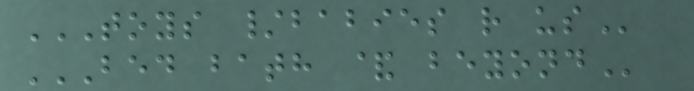TOYS /BABIES R US
BED BATH & BEYOND
